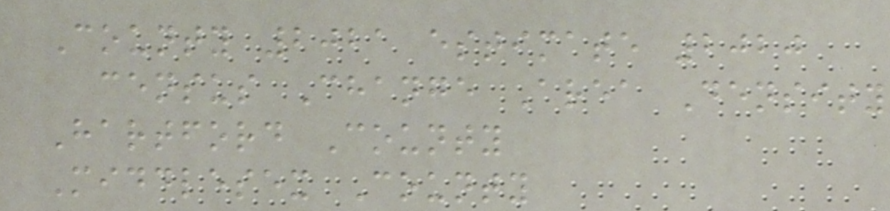County 2021 estimate 2020
census Change Area Density
Hartford County
Middlesex County
